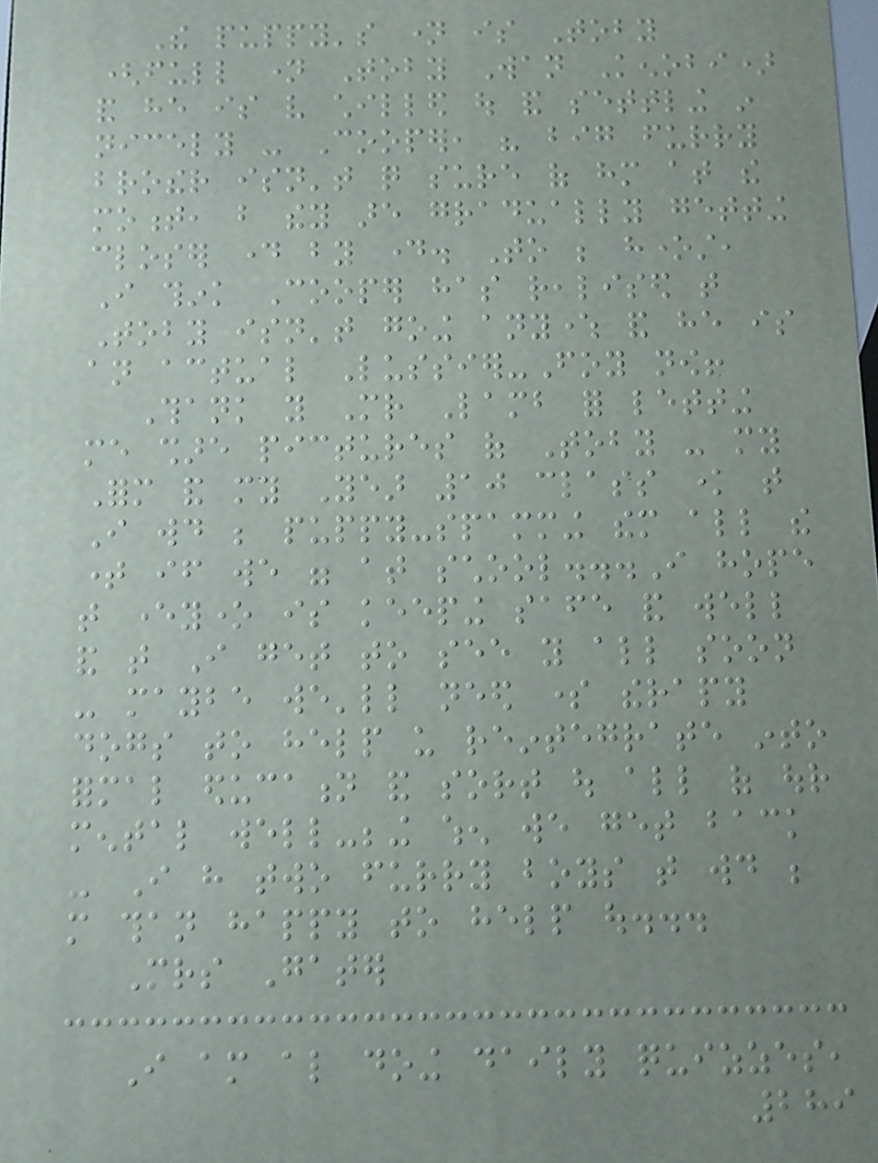The puppy's name is Toby
(full name Toby Wan Kenobi)
and he is very chilled out and settling in
nicely - Cooper, his big furry
brother isn't quite sure of him at the
moment, but they are gradually getting
closer day by day. To be honest,
I think Cooper has realised that
Toby isn't going anywhere and he is
an actual Lussier-Foy now!
Thank you Mr Lamb for letting
me share pictures of Toby - my
Form and my Year 10 class know that
I would be puppy-spamming them all the
time if we were at school...I hope
that everyone is keeping safe and well
and that I get to see you all soon
- maybe we'll need some therapy
dogs to help us reintegrate into
formal education and sort out all of our
mental well-being when we get back
- I have two furry boys that would be
more than happy to help out...
Mrs Gater
I am also doing daily quizzes,
289
